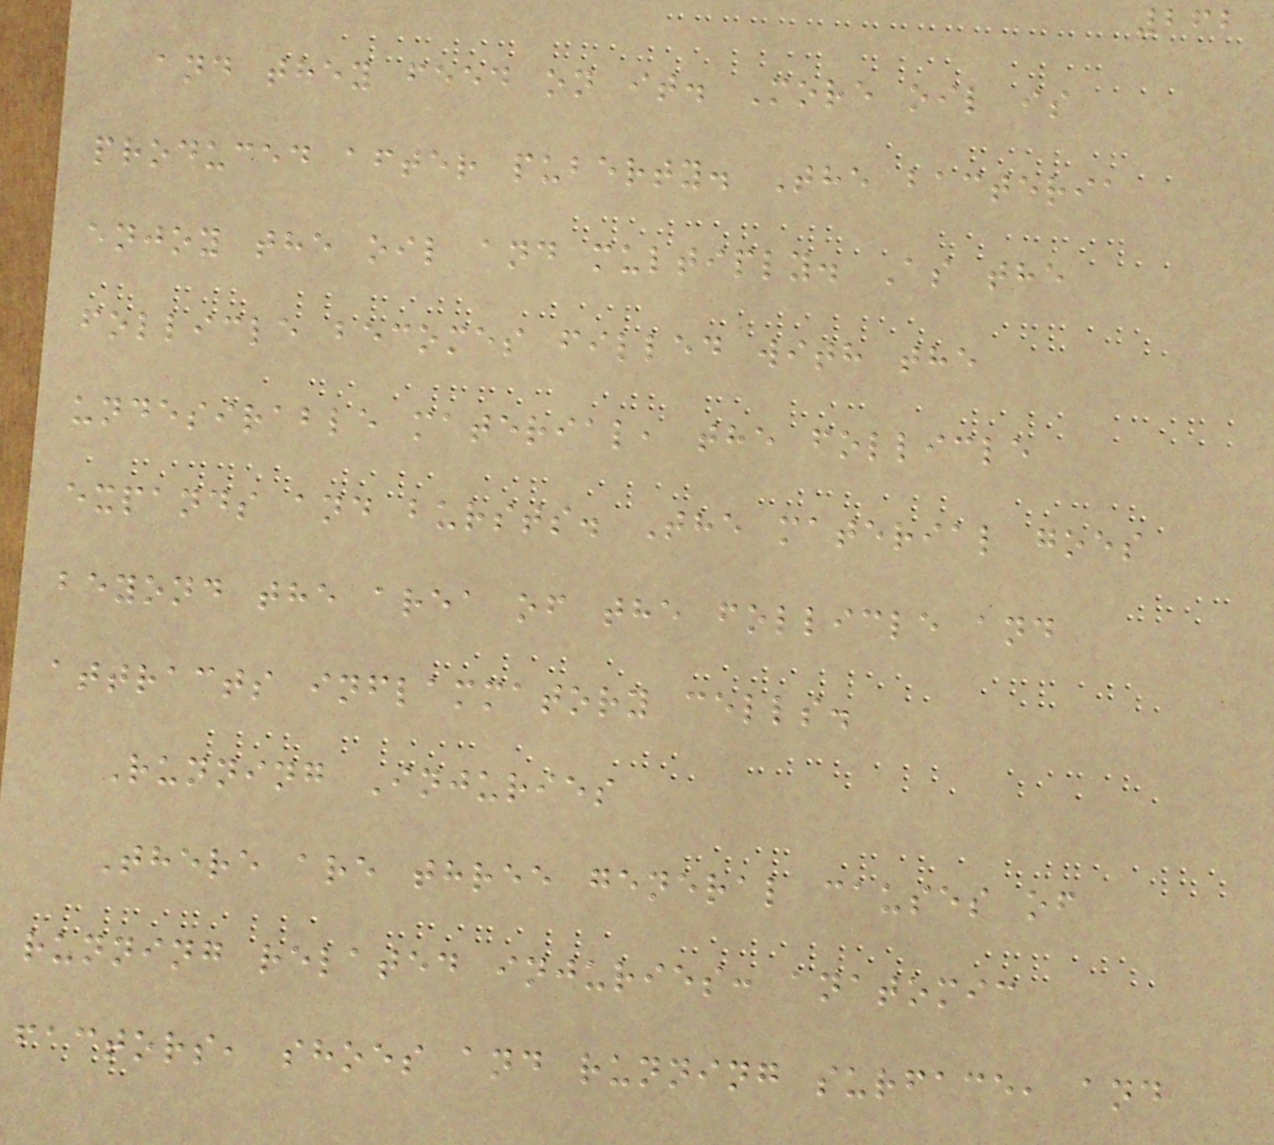262
and they feed on it. More oil is
produced after puberty. The bacteria
enjoy the oil and multiply. As the
follicle becomes filled with the
undesirable material, the follicle
expands and bursts. The material goes
beyond the area of the follicle and
attracts inflammatory cells.
Running Injuries
There are three general causes of
running related injuries: anatomic
factors, shoes and running surface, and
